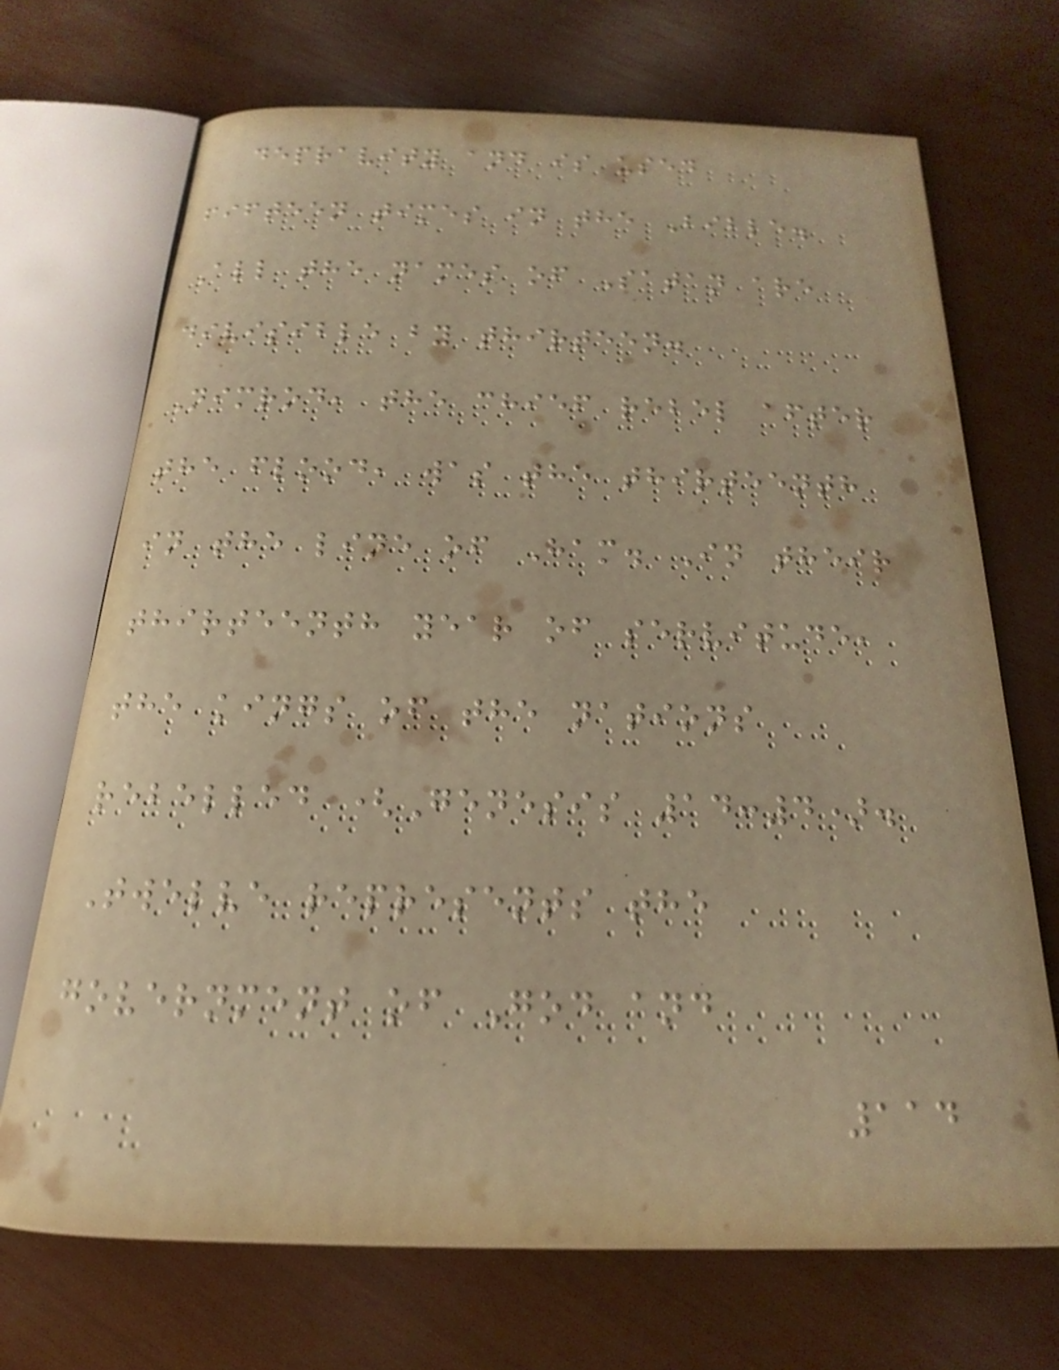depravity and is used
fifteen times in the Bible.
All the names of Satan are
divisible by thirteen.
Nimrod, the chief rebel after
the flood, was the thirteenth
in the line of Ham. In their
thirteenth year of servitude,
the kings of the nations
rebelled (Genesis 14:4).
Twelve represents the
government of God and
114
